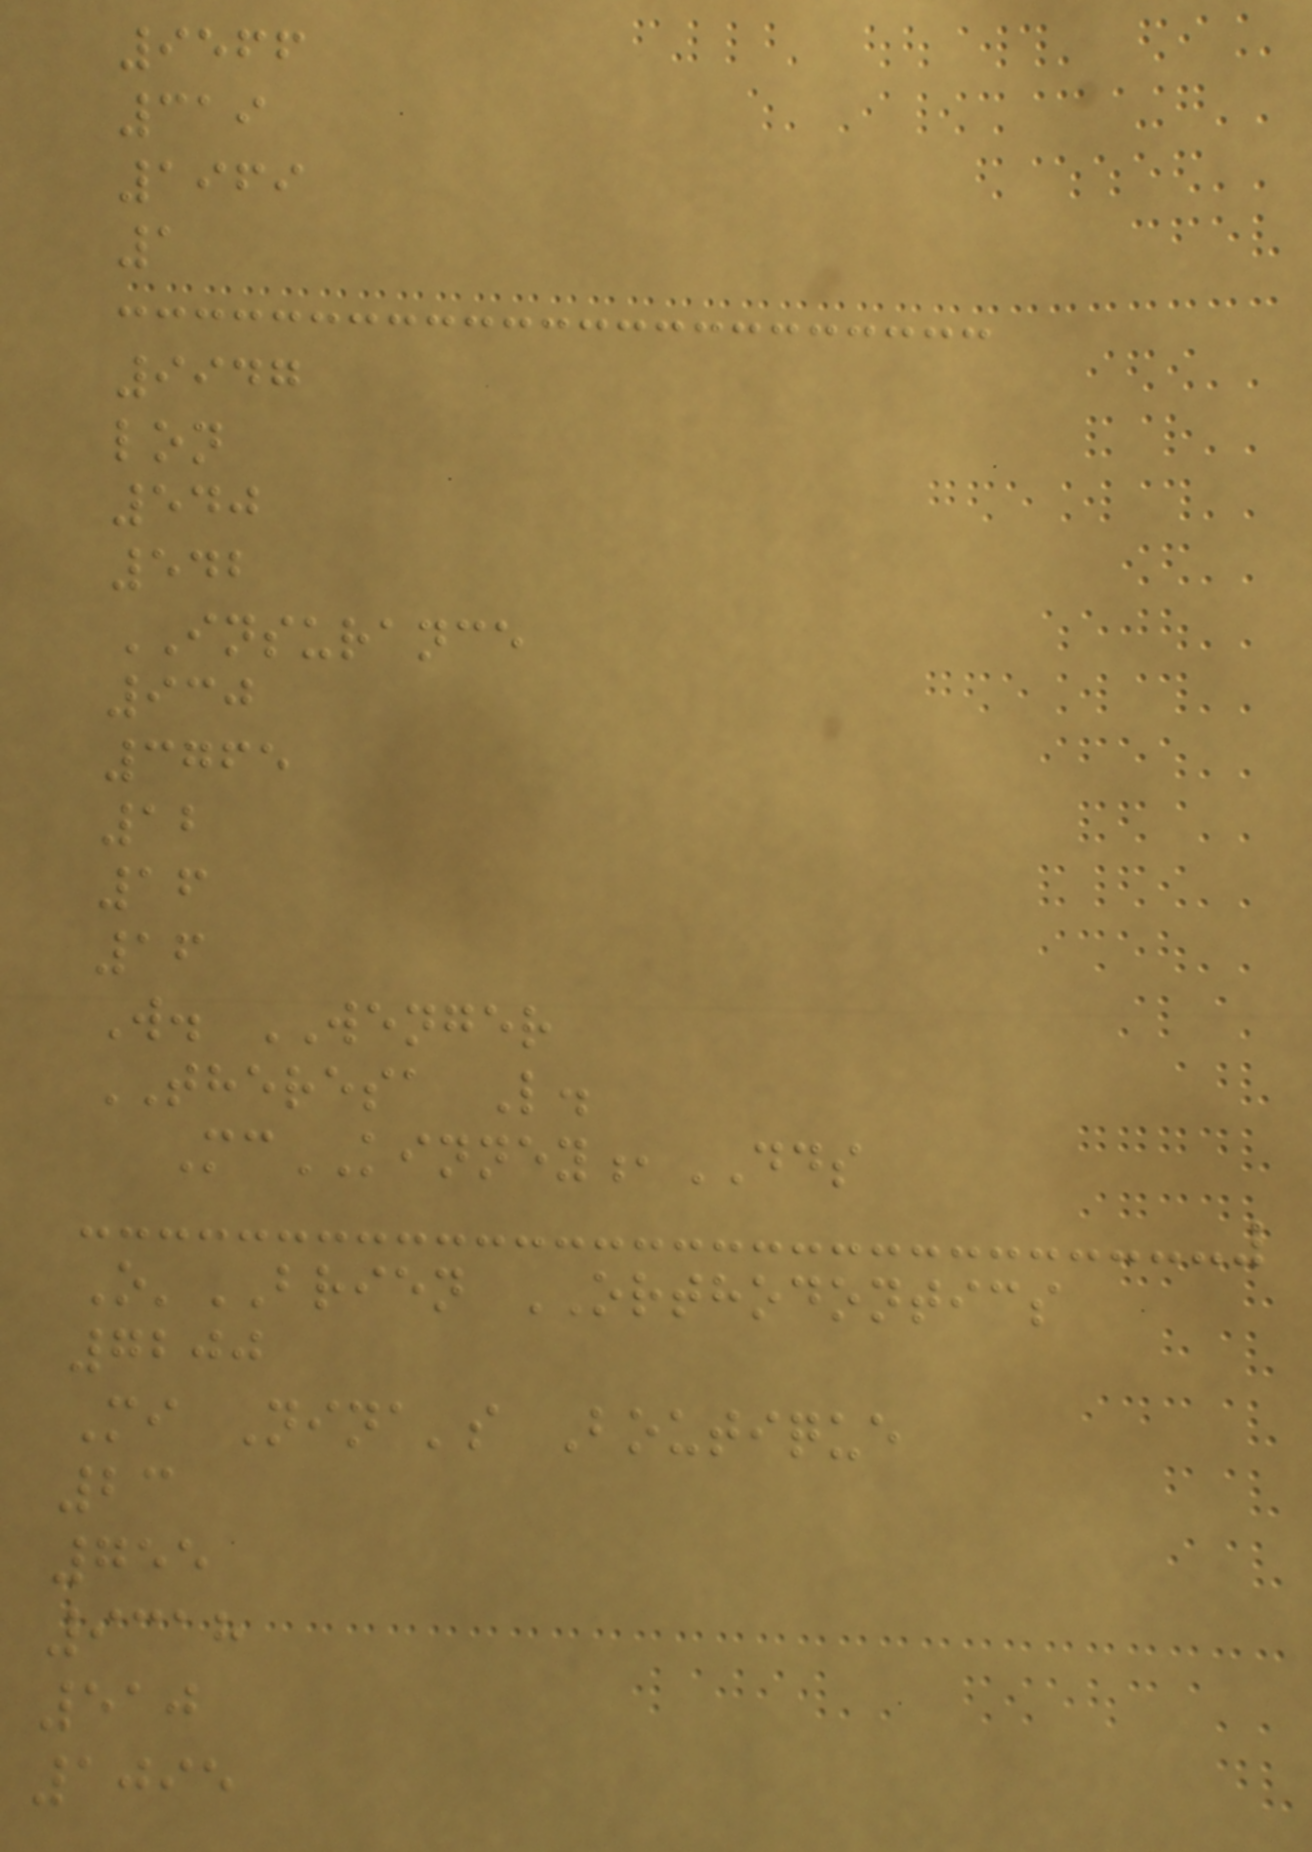9566
319
1969
1
9947
lon
540
542
INSURANCE
930
3765
12
16
16
W. WENGER
THERESA L.
McKINNEY,DDS
O'BRIEN ORTHODONTICS
7200
Mi Nina's Boutique
23
755
9318
510
1095
